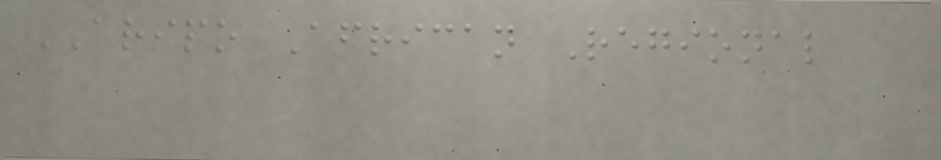ARIPO African Regional
